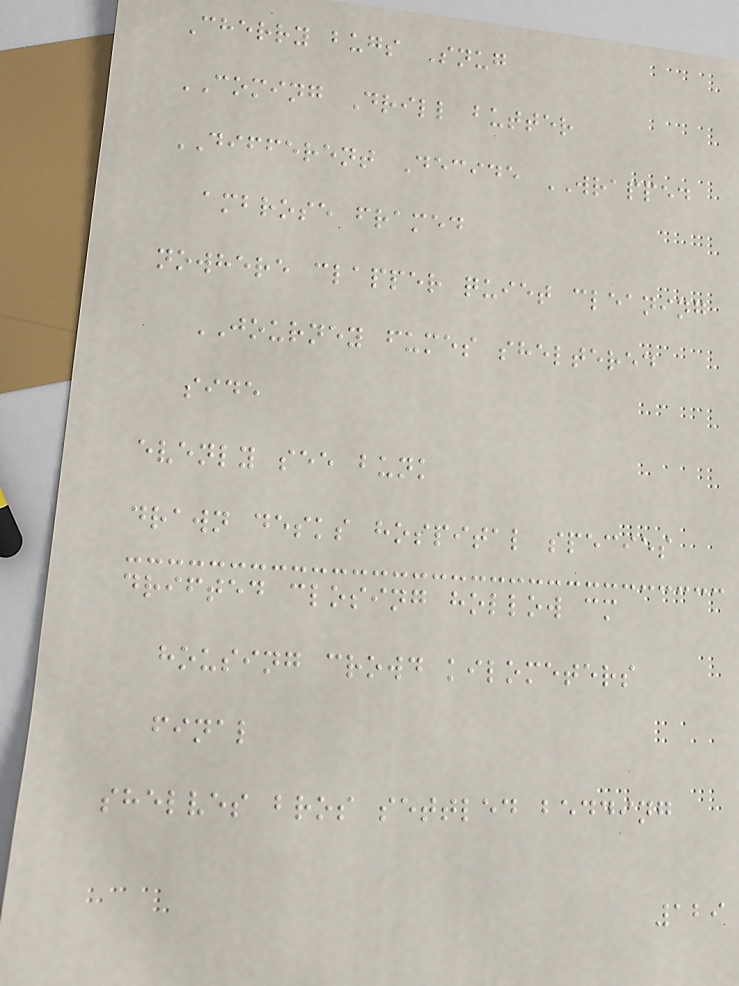Cherry bugs Snug
COMING Drill butter
DIFFERENT Decide WRAPPED
ambrose framed
nowhere clapper quiet cleaning
JOURNEY fumes sheltered
side
evenly see bunk
drawn desks hospital species
drifted closing hollow cm
housing crowd kilometers
final
shelves bros settled bedding
129
